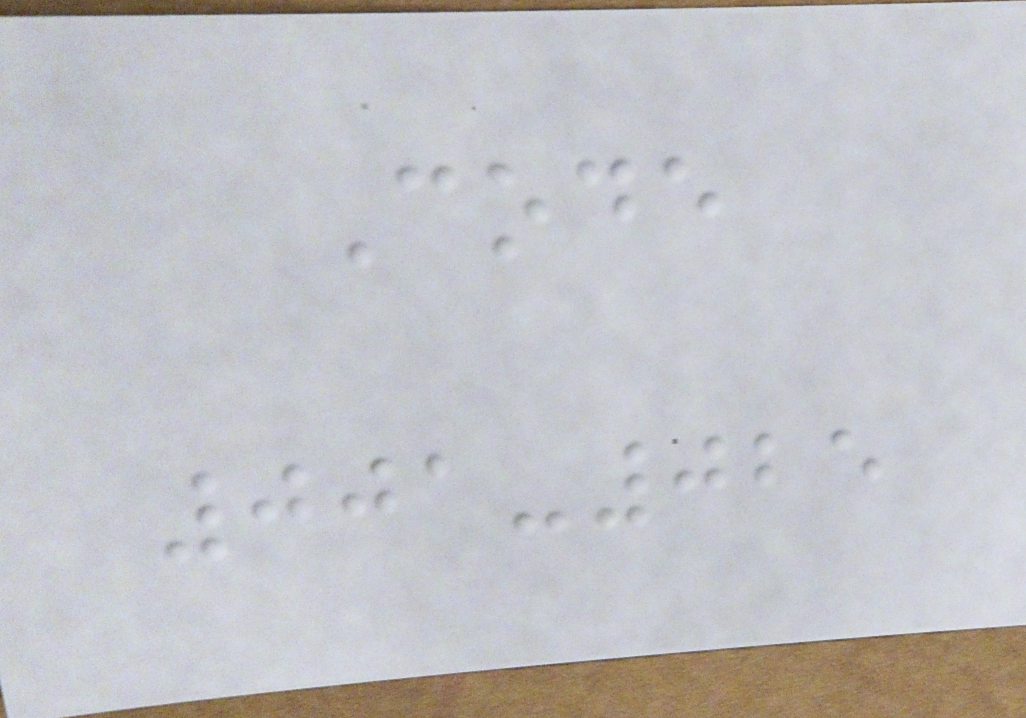Code
001-025
